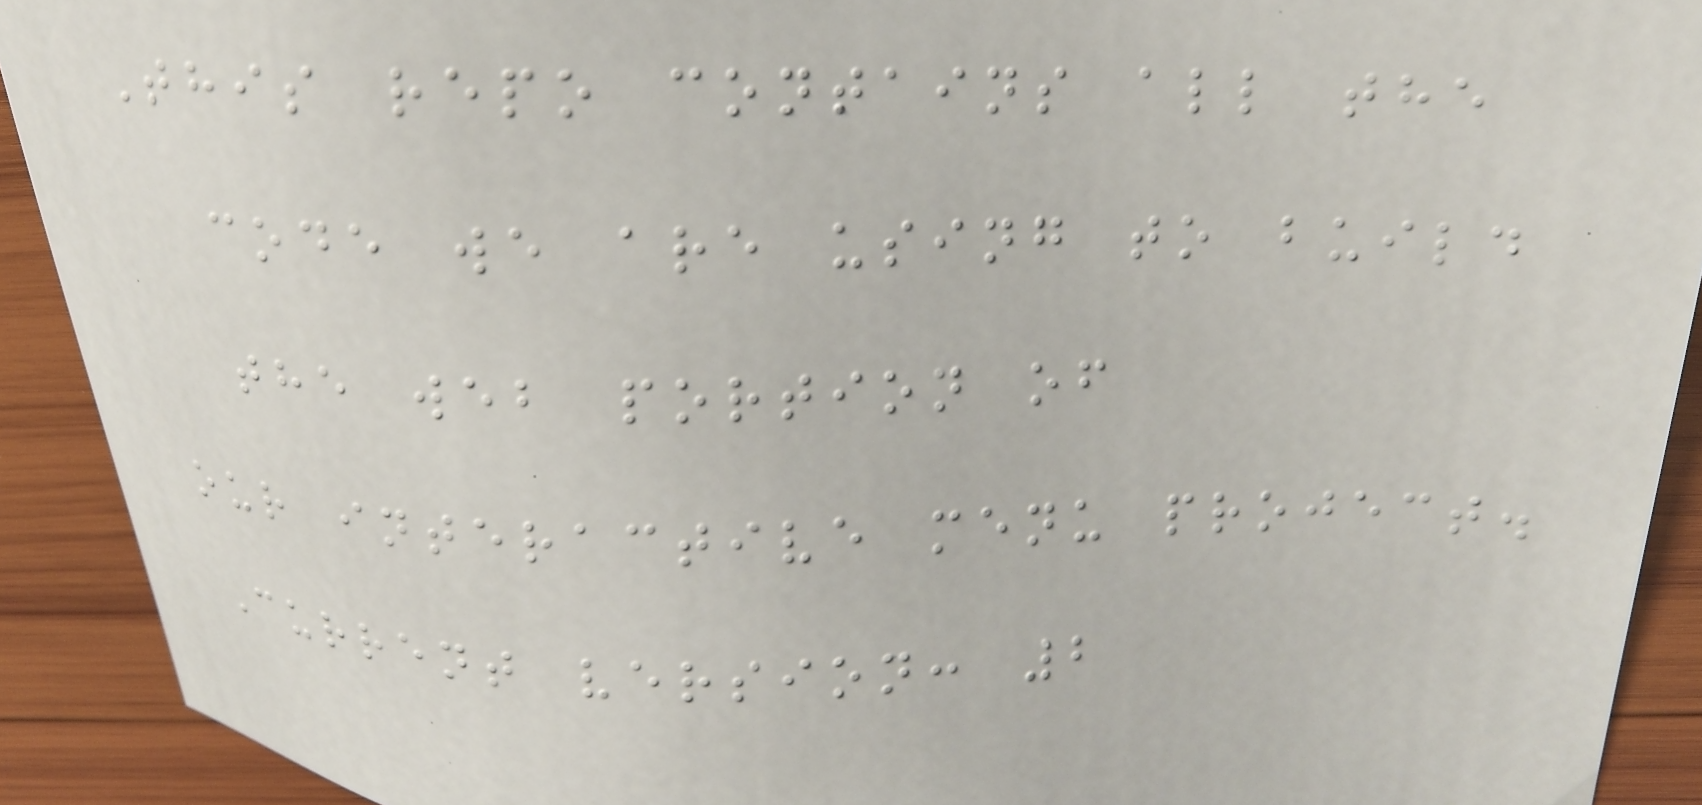This repo contains all the
code we are using to build
the web portion of
our interactive menu project.
Current version: 2
